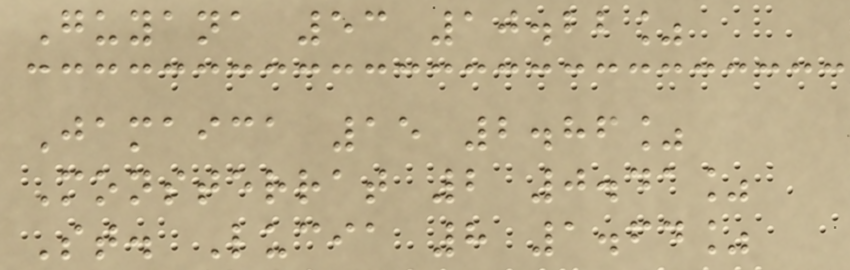Guyana 53 10.22%
Jamaica 15 2.86%
Monsterrat 2 0.41%
St. Lucia 8 1.64%
